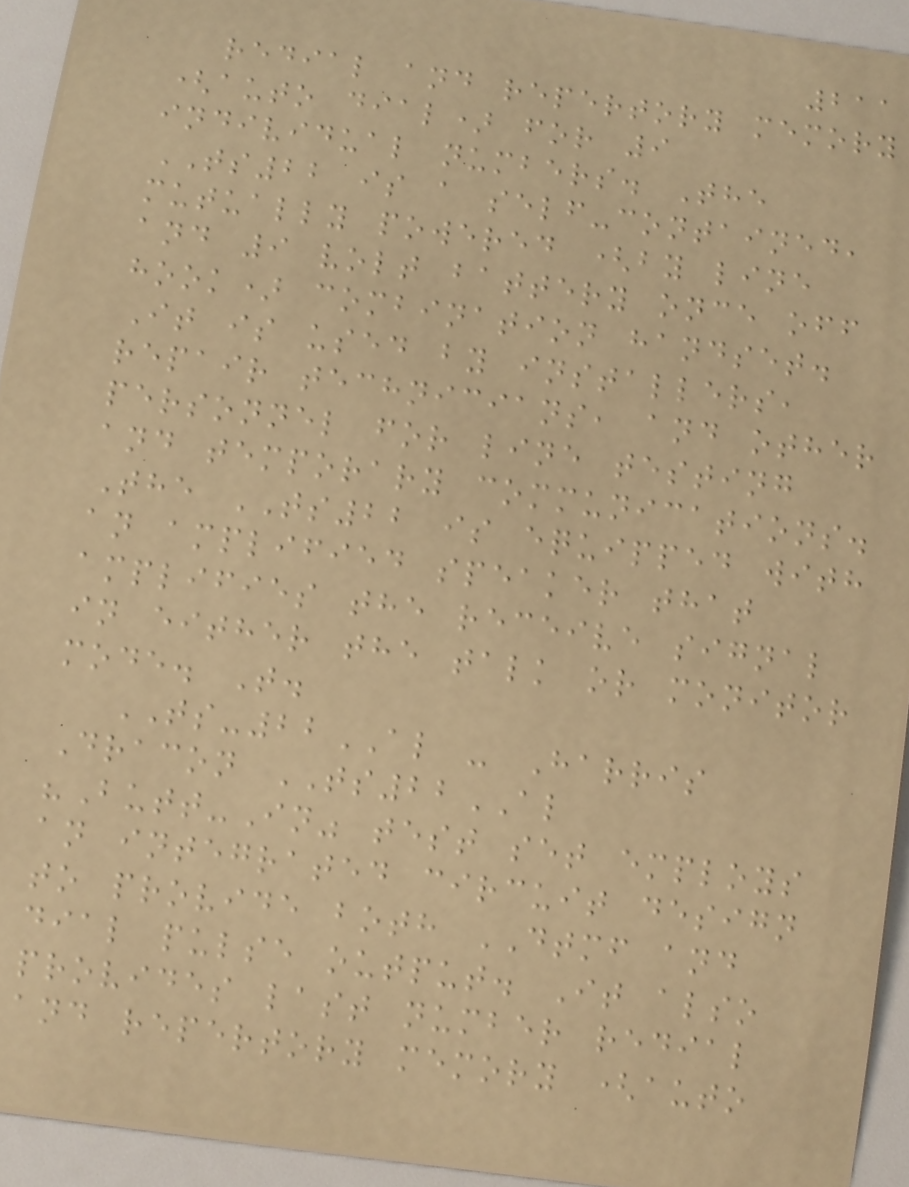211
redial and repertory memory
(auto dial) for 9
individual numbers. The
TS22 is a self-contained,
mutually powered (by line
and 9 volt battery once off
hook) combination handset.
It is used by installers,
repair technicians, and other
personnel for line testing
and temporary communications.
The TS22 is equipped with
an amplified speaker that
amplifies the receive signal
in either the talk or monitor
mode. T.
TS-22AL - Harris
Dracon TS22AL
"Butt-In" test set employs
an integrated circuit design
to provide both DTMF and
dial pulse output. It also
provides last number redial
and repertory memory (auto
